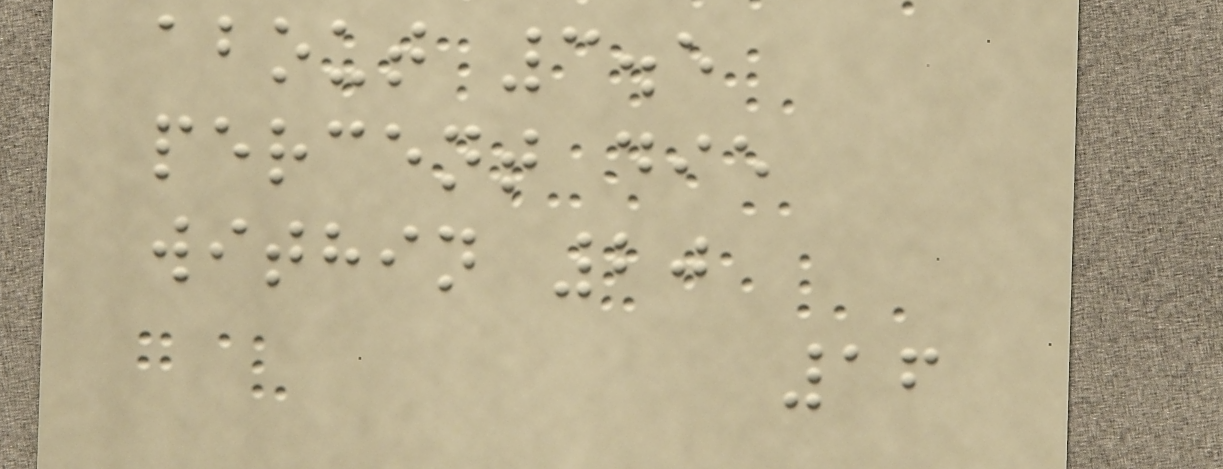about 3.5
percent die
within 20
16
